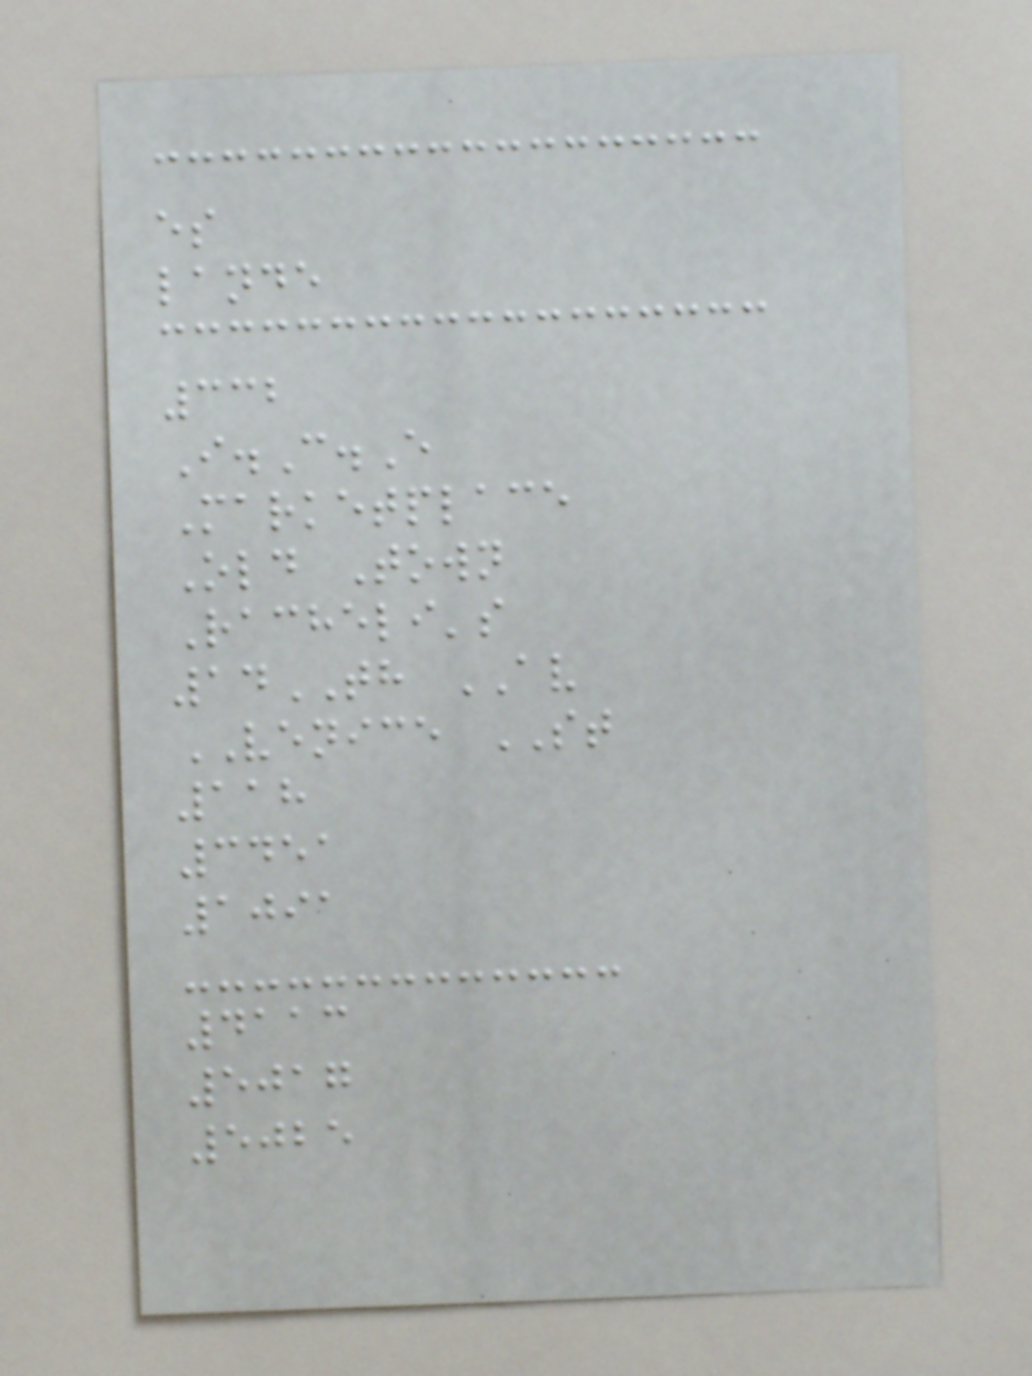es
lande
332
I.C.E
Marketplace
Old Town
Racheli's
14TH AV
VENICE ST
118
3451
1091
4113
5017
5025
